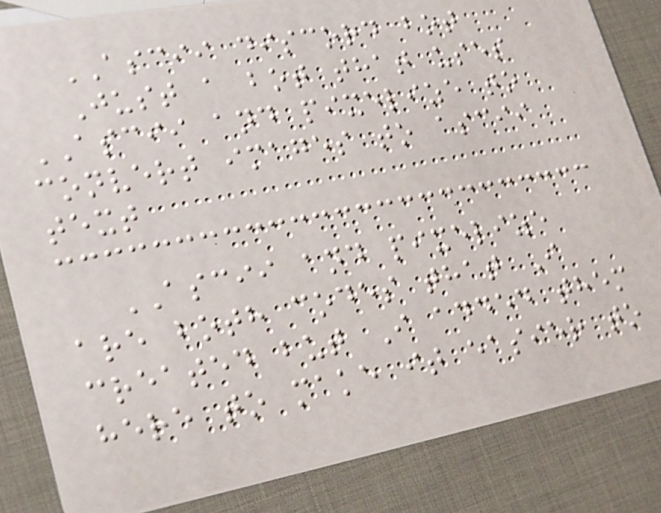ASCII discord bot
Just a bot that uses
ASCII and pixelize to
convert images to ascii
text
ASCII and pixelize
are both codes that I
created but I added them
here to make it easier to
